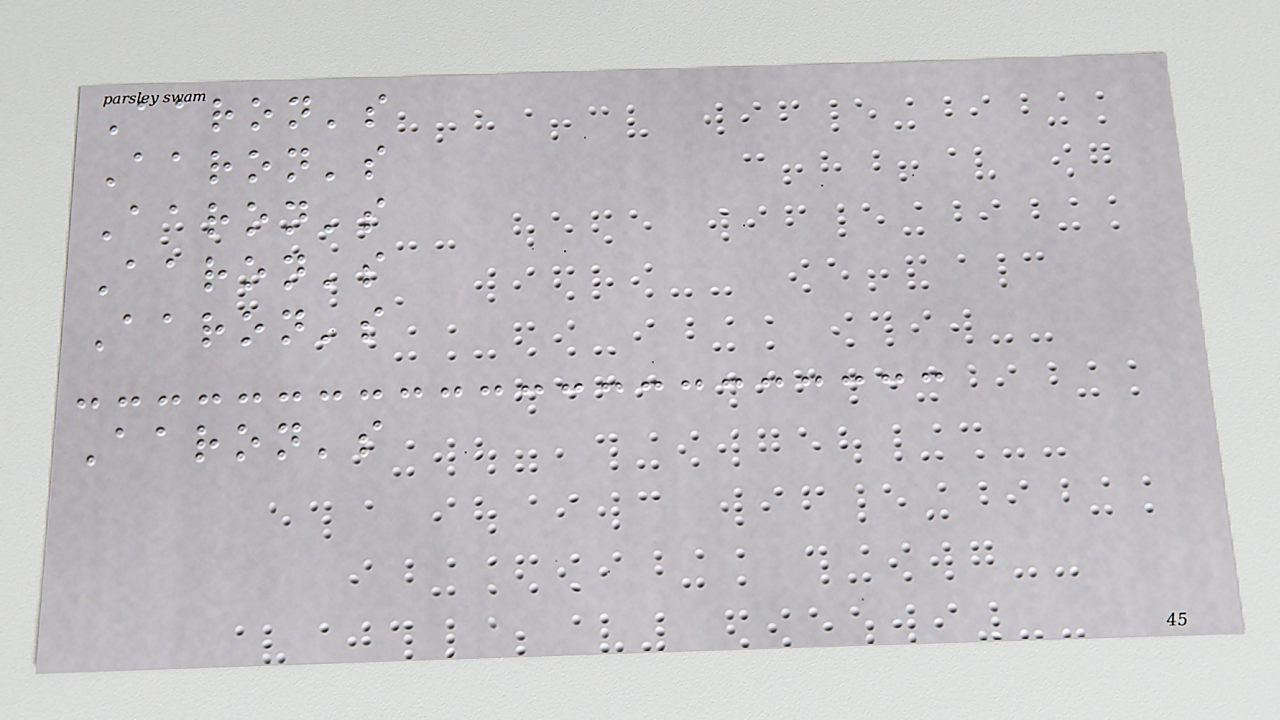Aaron's
Aaron's
Aaron's
Aaron's
Aaron's
Aaron's
